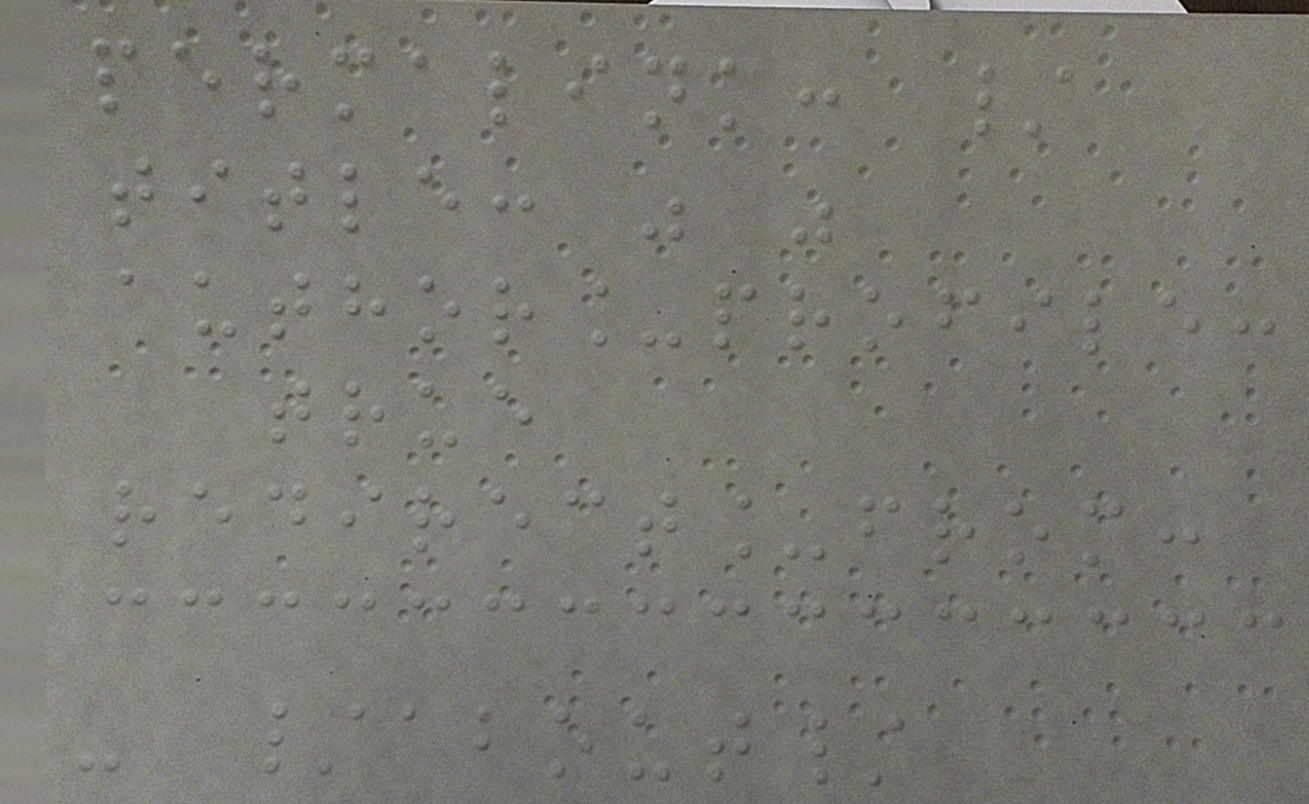permalink: /
title: " "
author_profile:
true
redirect_from:
- /about/
